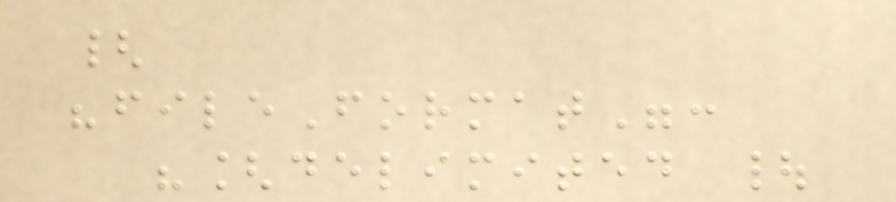{
"fileFormat":
"[delimited |
